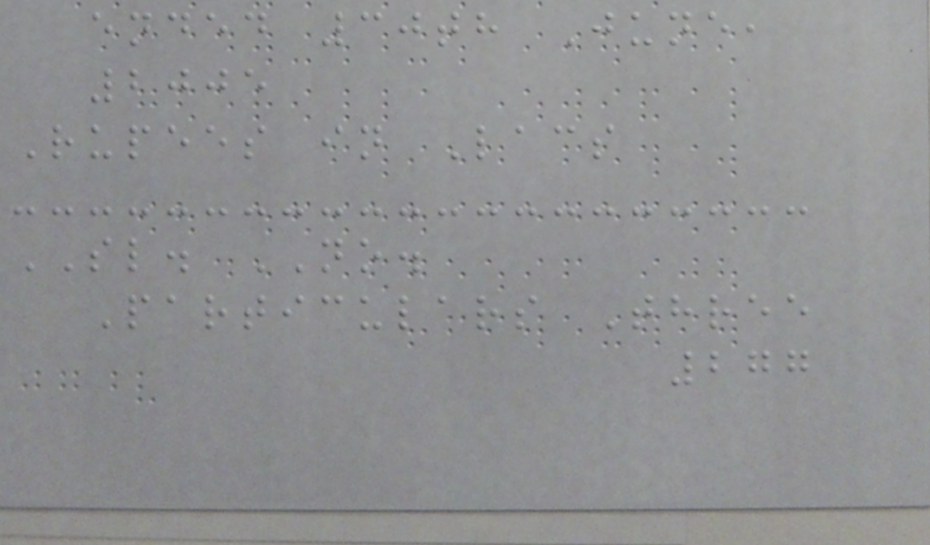ended 30th June,
2005
Rupees in Lacs
SL. NO.
Particulars Three
277
